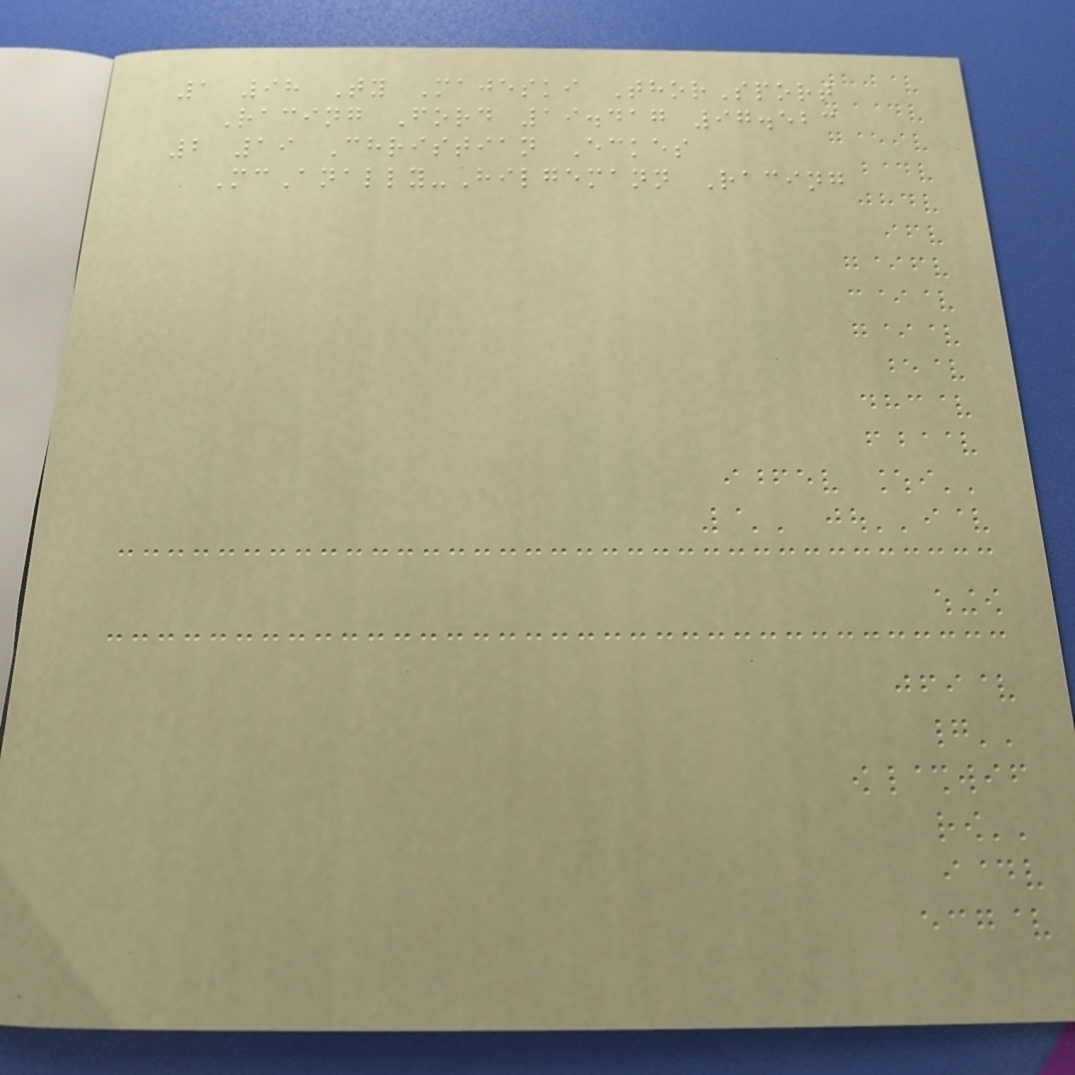1 98 Ty Majeski ThorSport
Racing Ford 19.417 97.523
2 19 Christian Eckes
McAnally-Hilgemann Racing
